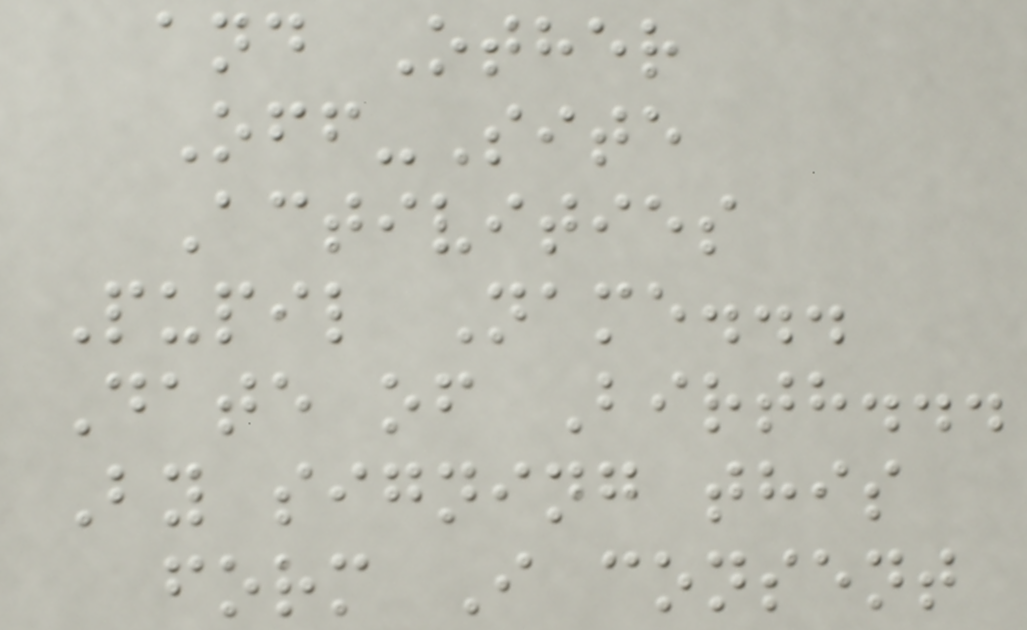and Other
Off-Site
Activities
Pupil Name...
Date of Birth...
By signing this
form I consent
